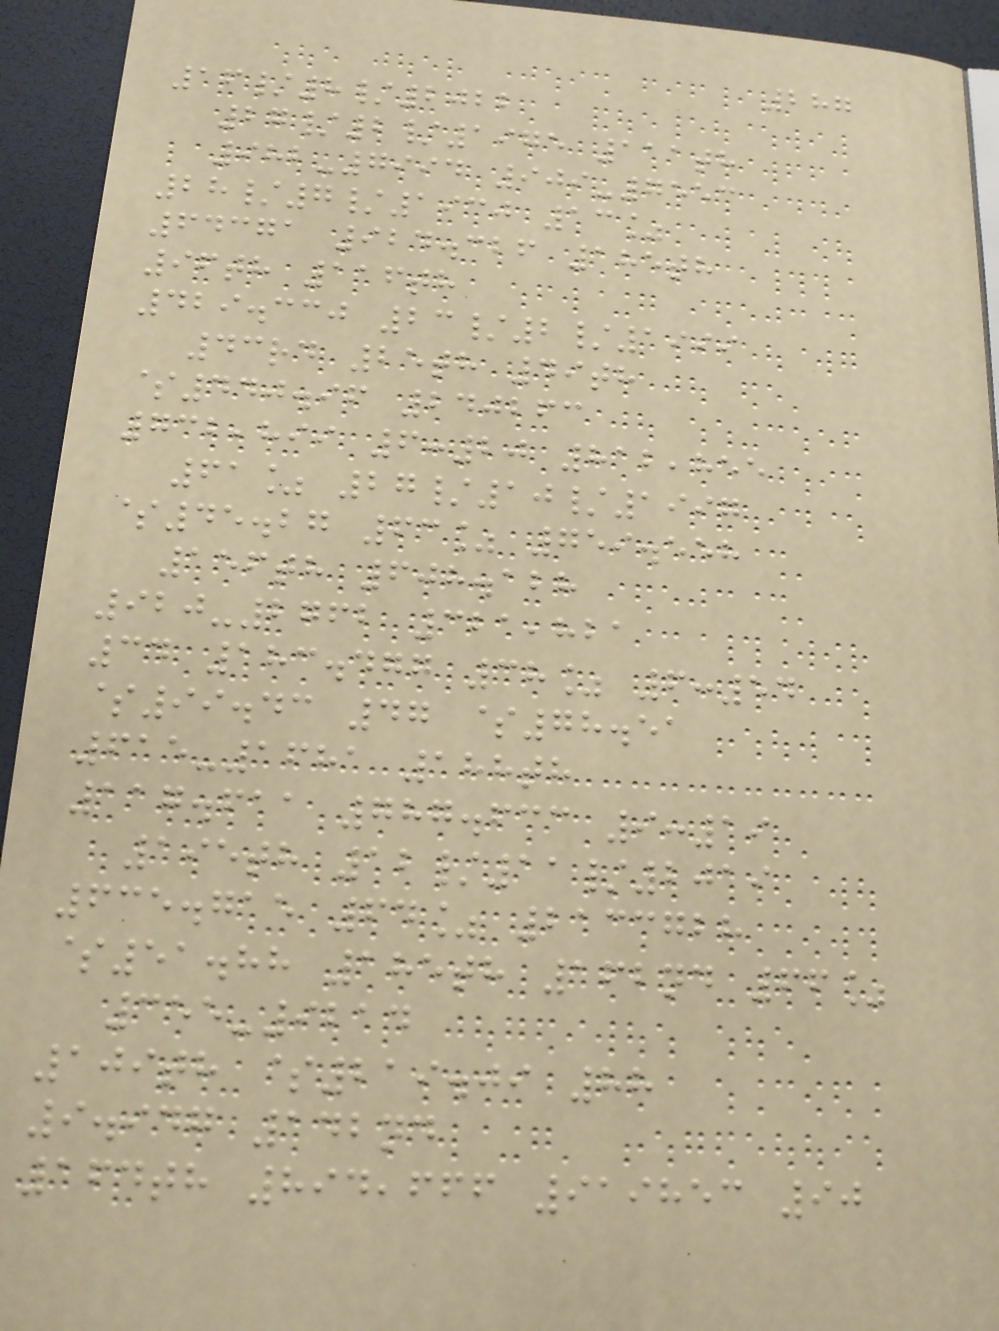287
16/8/2022
27/2/1975 111th
982-7994 909-7553
28/7/1930 13%
64371 924.326 185th
96th 116th
429.330 23/2/1999
43rd 25th 49th
$440.96 240263
732,899 6:20 812,855
61% 27/10/1997
$45.27 63% 759.558
156th 608.128
920-2762 321,821
34 183.477 38% 6:54
$99.43 47 $78.51
615-1681 188th
117.611 787.633 9:19
195th 12/11/2019
635.715 64% 2133728
$51.88 185th 162nd 66%
355-9214
109th $219.09 88
9.947 142nd
164th 894,666 919853 90
